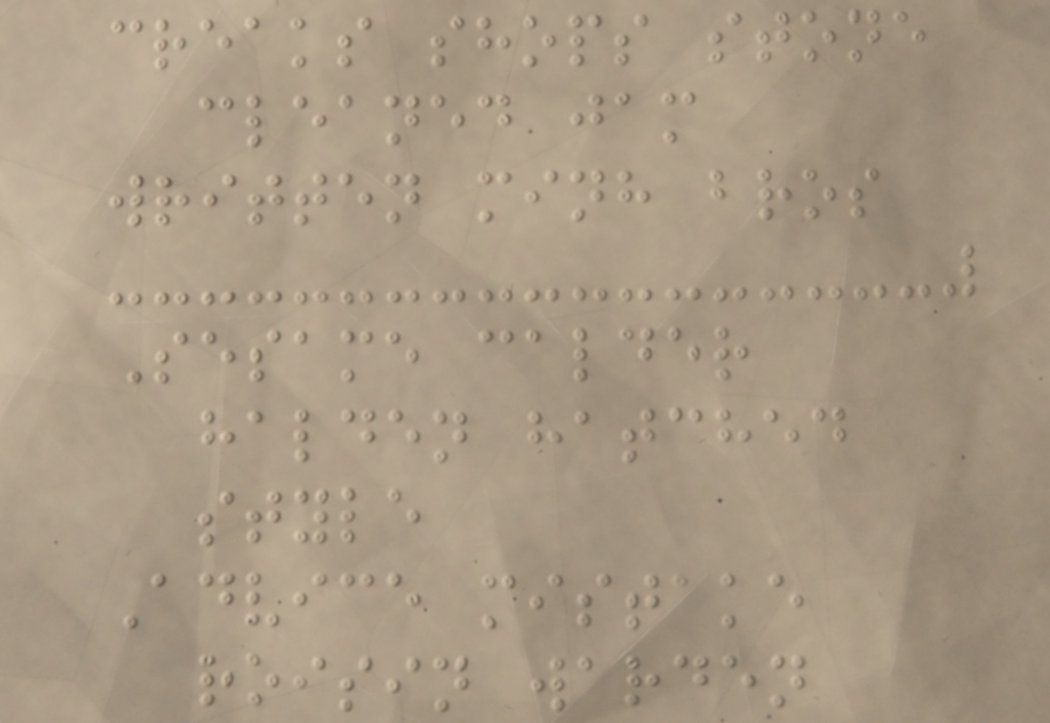creaks shops stone
cleaned jam
written minh bros
Sesame calder
halden hatched
style
Advice mistake
roisin warden
